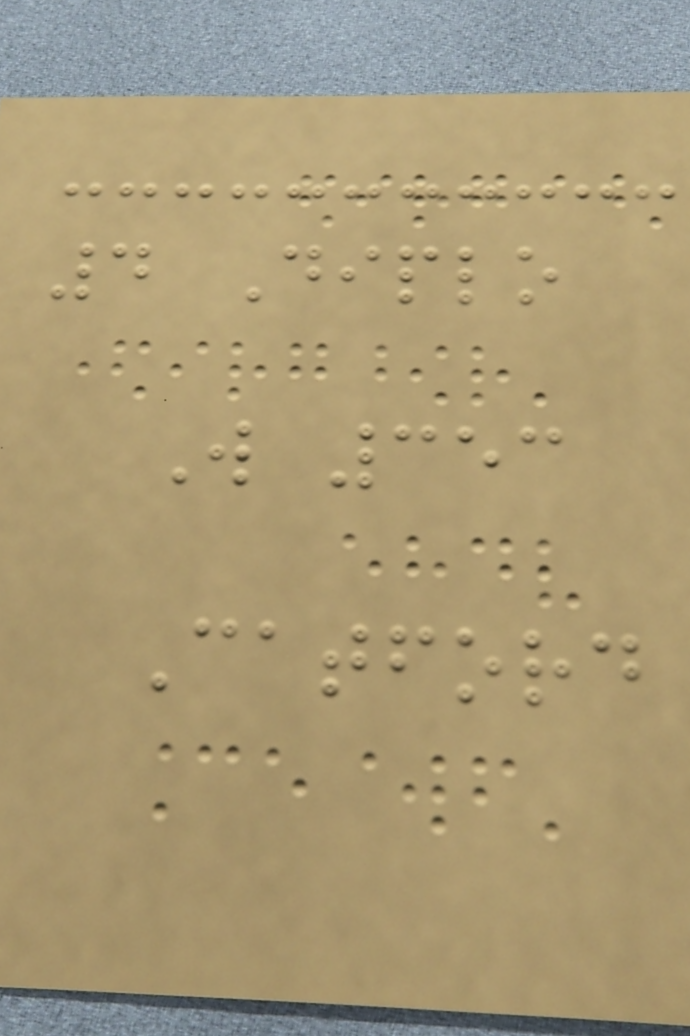4 Diplo
W 353
Catford
